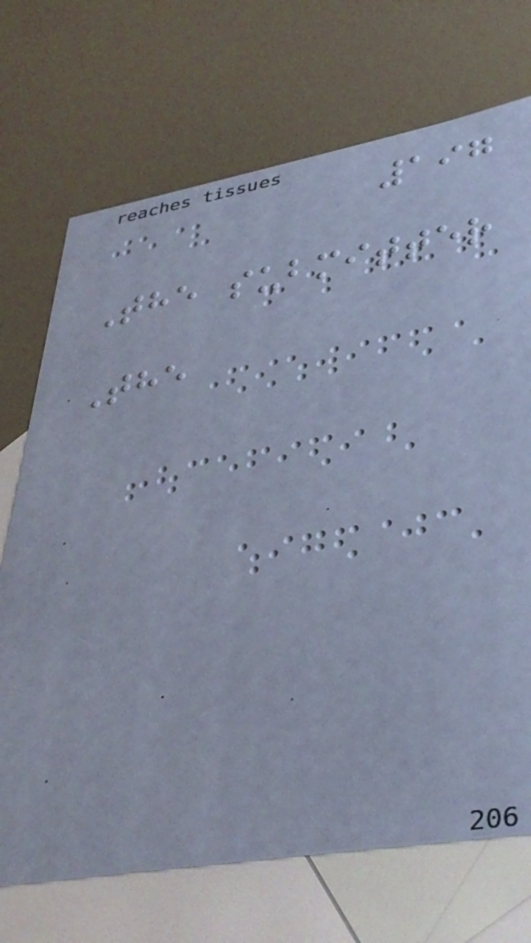197
The submitter
The
